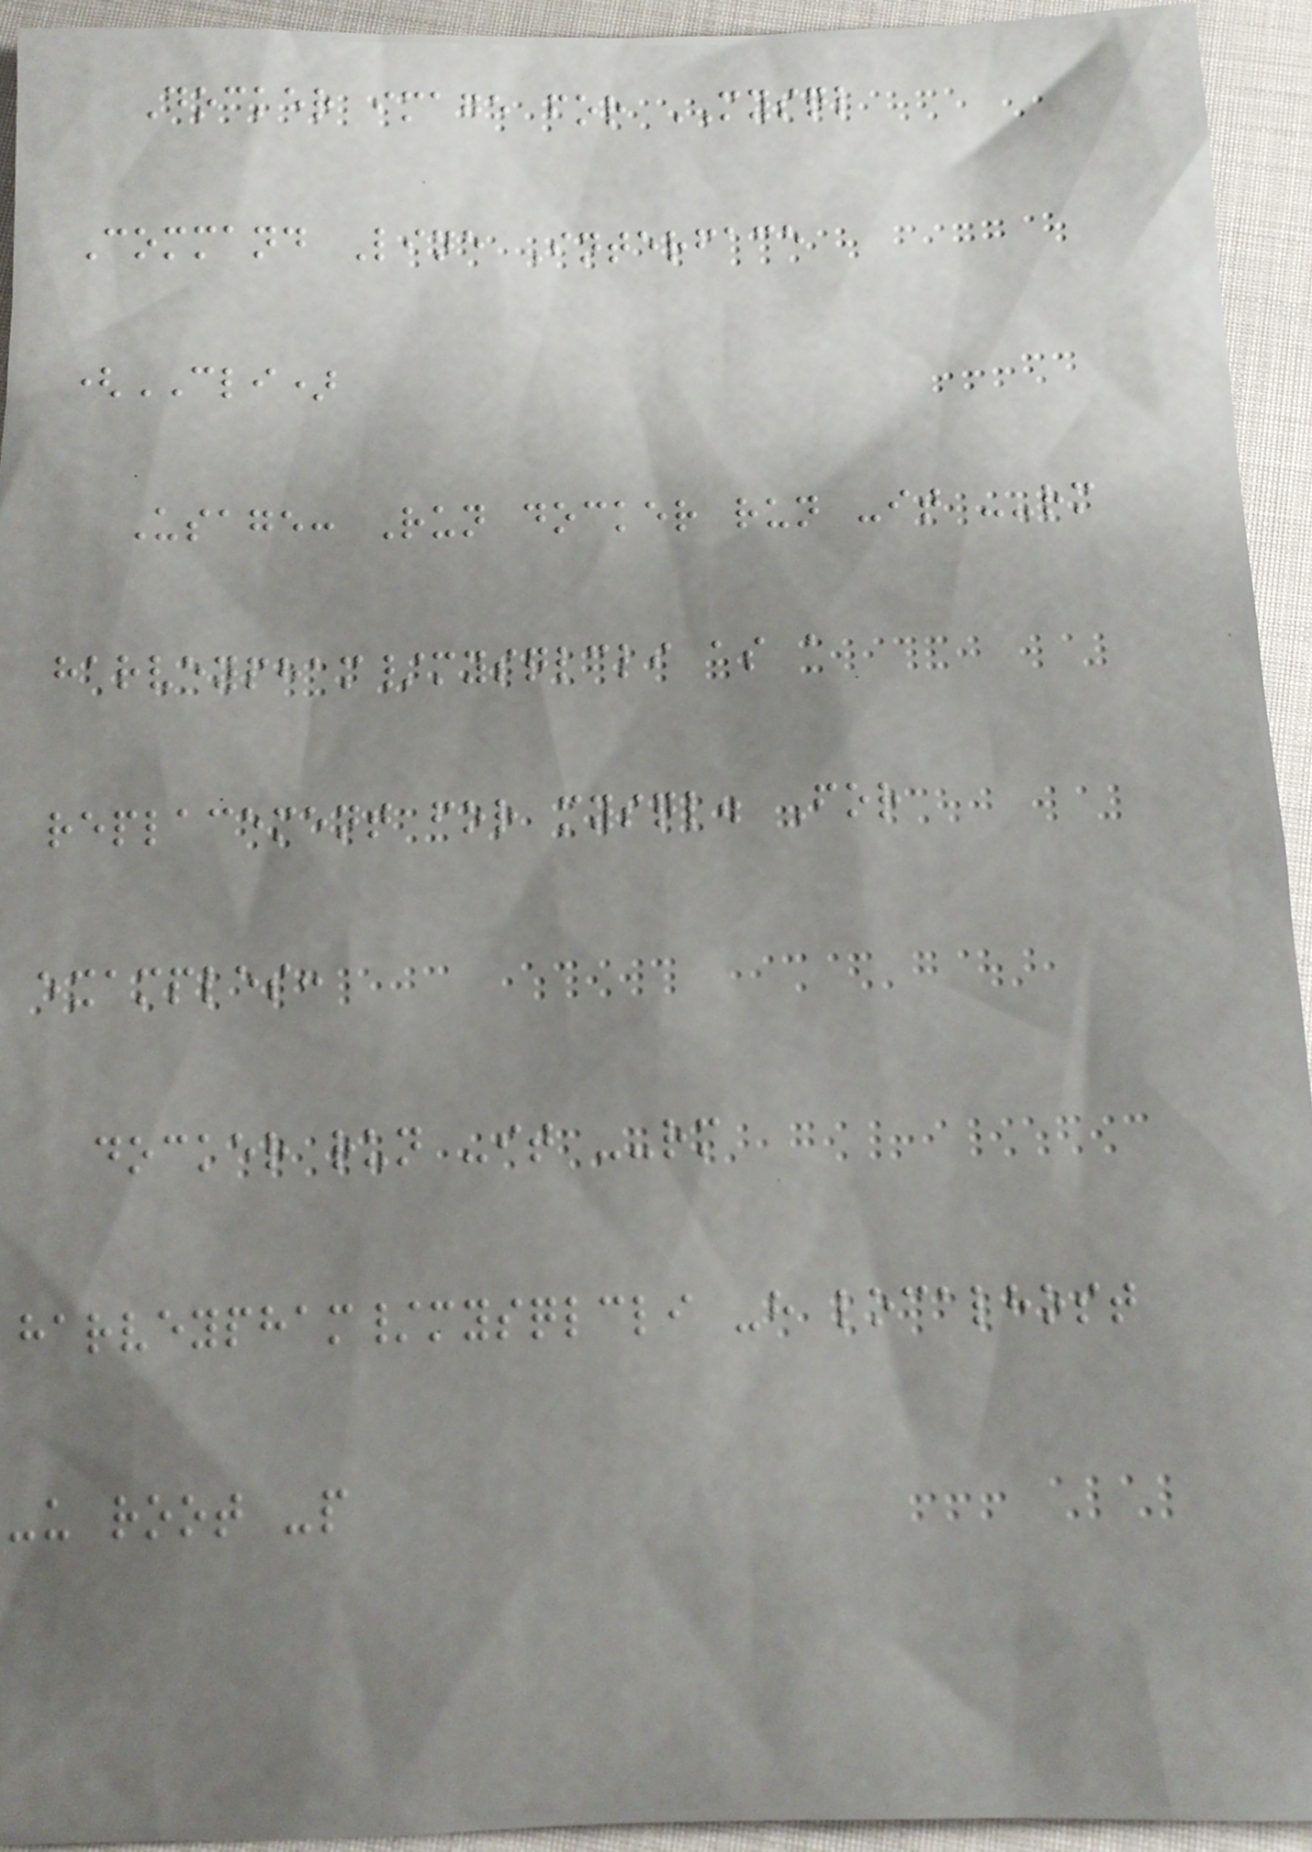Docker image for MYSQL
Command Line Interface
(CLI)
Usage: Run docker run -it --rm
harveypham/mysqlcli as a
replacement for mysql. For
examples:
docker run -it --rm
harveypham/mysqlcli -h localhost
-u root -p
